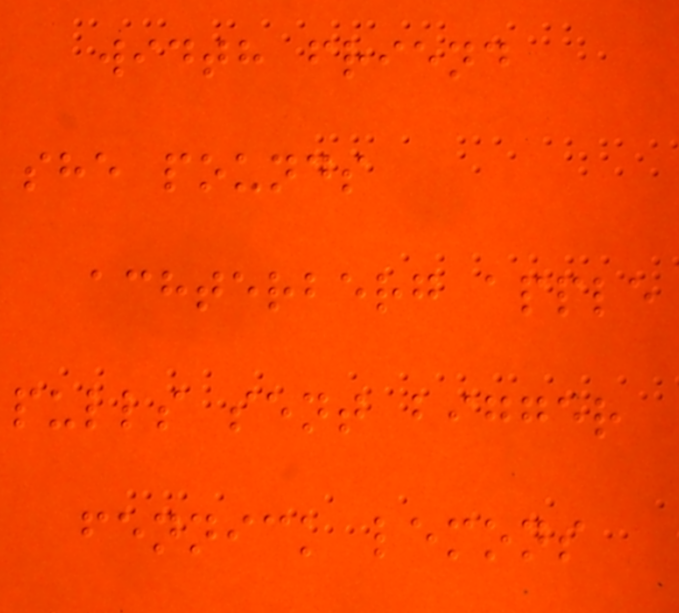width friend
she pounds
achterberg apple
pulls sent bigger
fennick lemons
